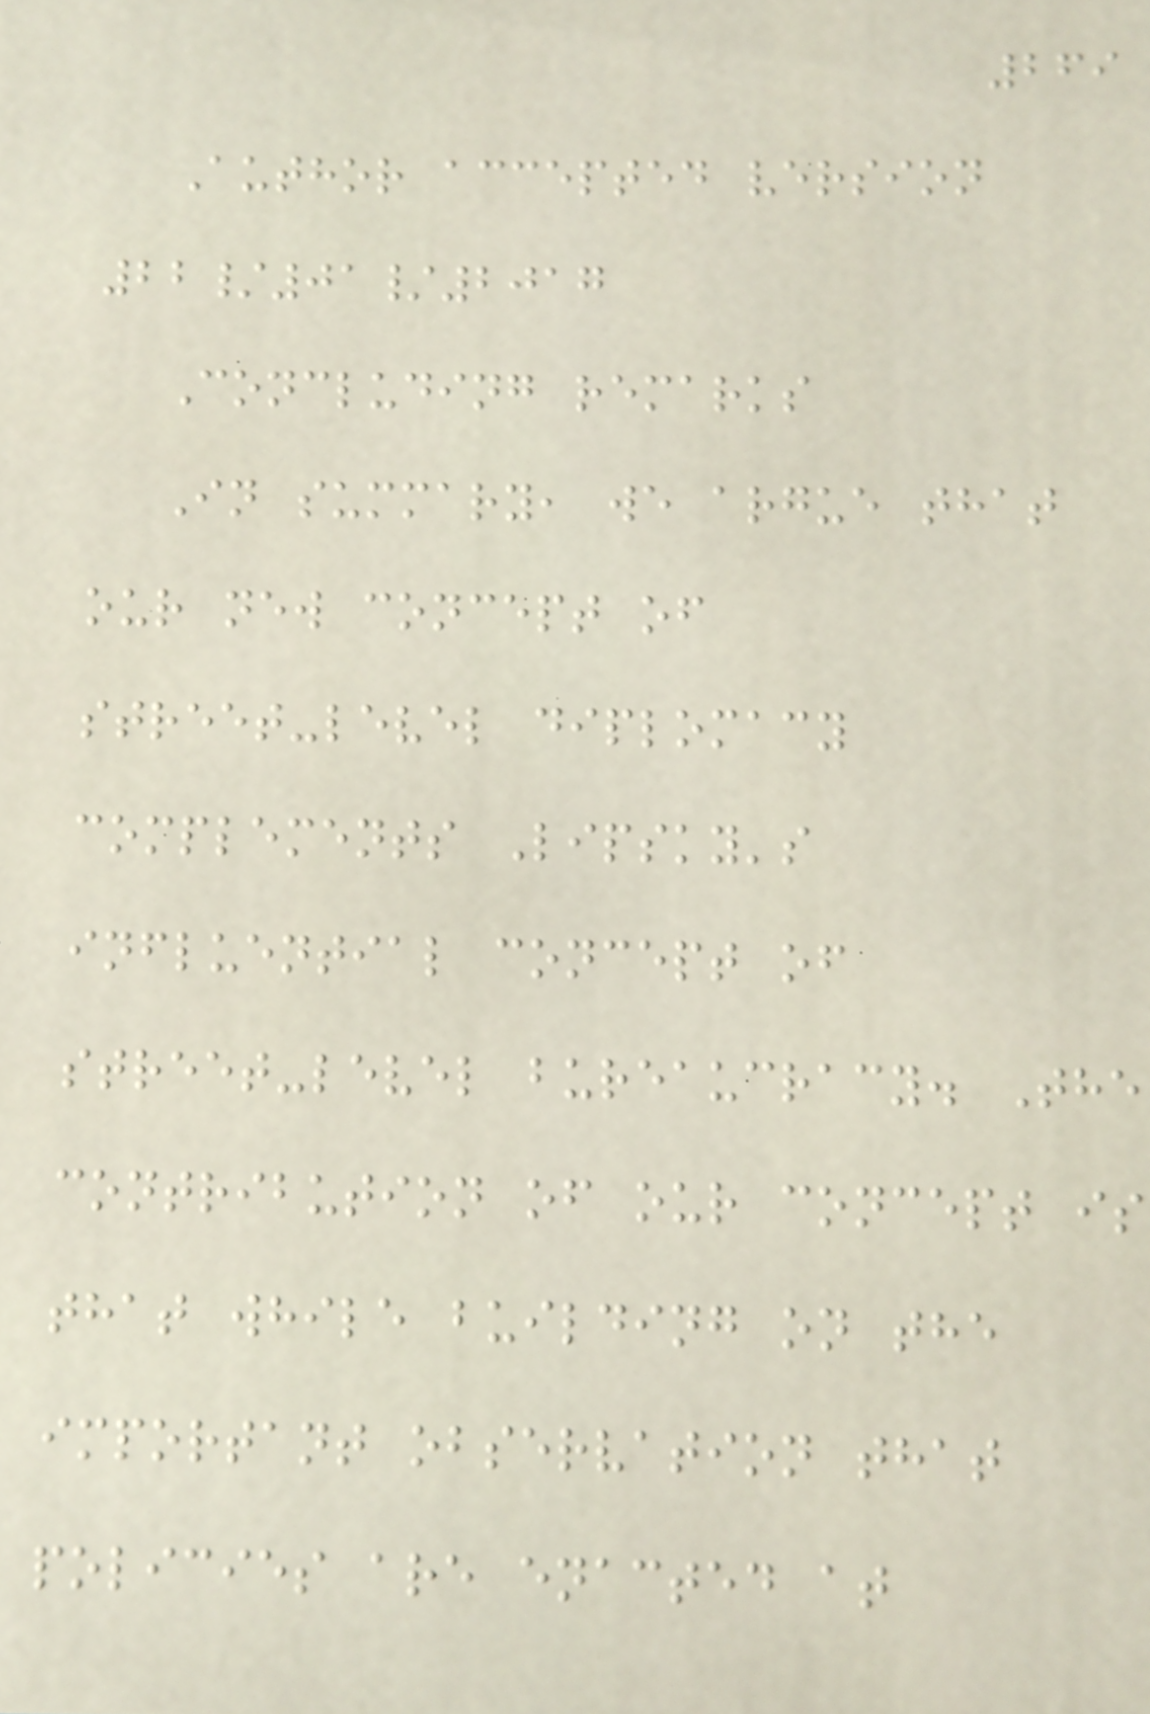269
Author accepted version
22/01/2017
Concluding remarks
In summary, we argue that
our new concept of
street-level diplomacy
complements Lipsky's
influential concept of
street-level bureaucracy. The
contribution of our concept is
that while building on the
important observation that
policies are enacted at
